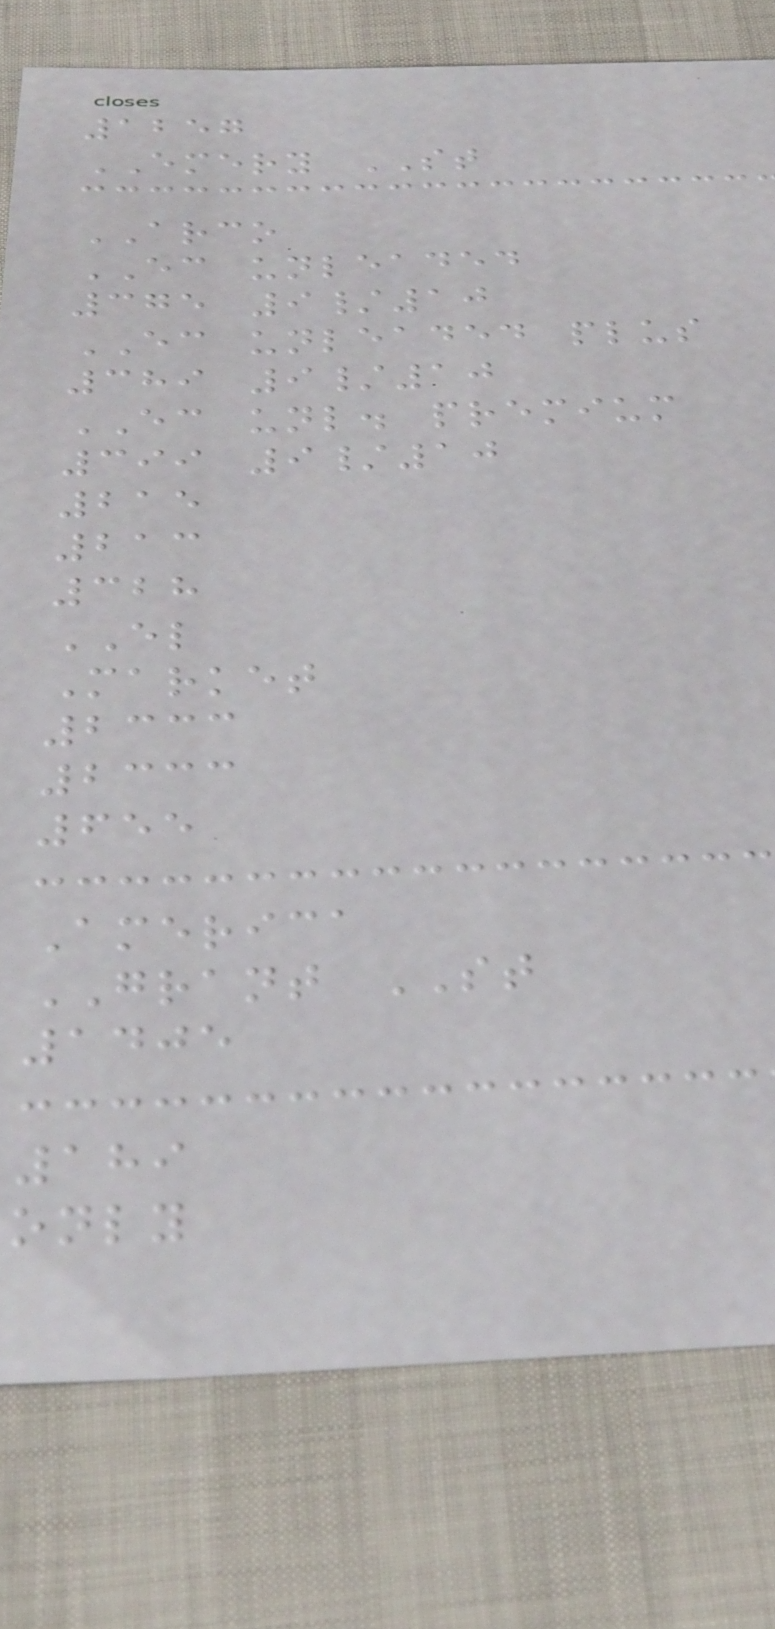1257
EMERY ST
ARCO
EC unleaded
375 9/10
EC unleaded plus
389 9/10
EC unl. premium
399 9/10
215
213
328
EL
Market
2333
2333
655
America
GRANT ST
1405
189
only
